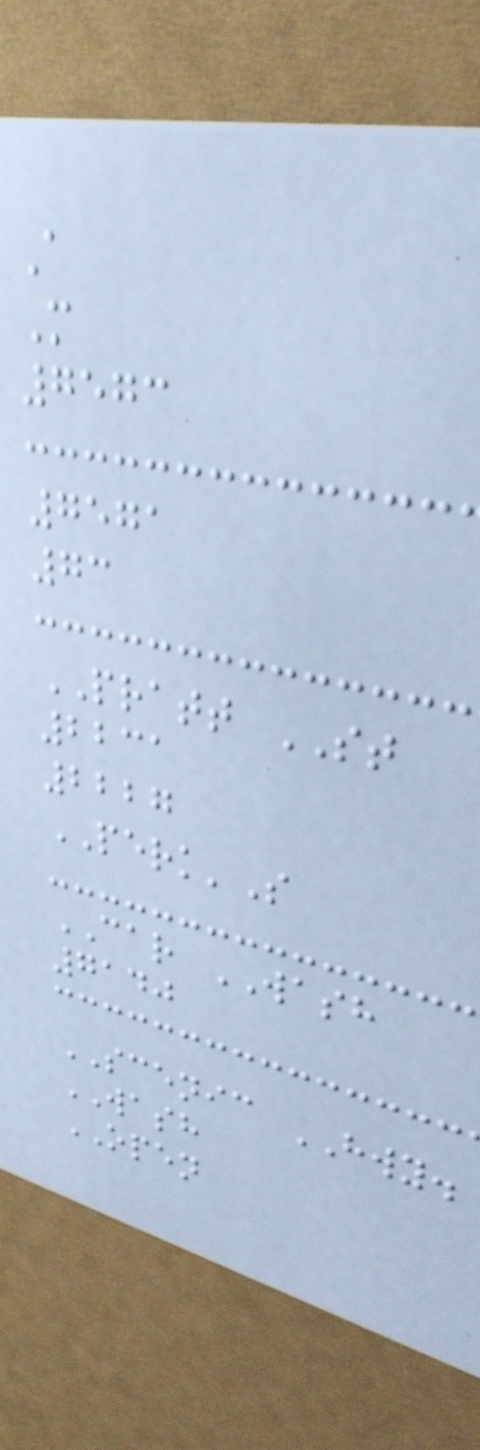A
M
7573
7571
73
PRATT ST
2231
2227
PERK'S
CAR WASH
7140
SCENIC HWY.
WASH
OPEN
